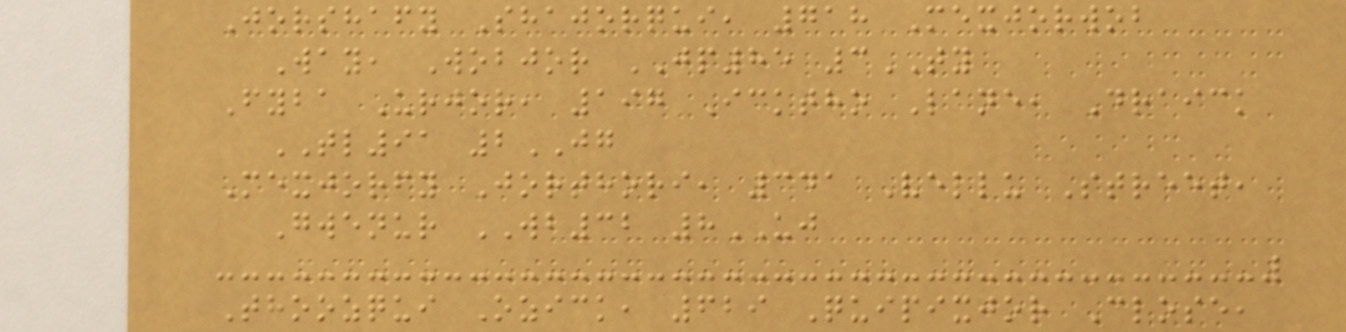Jorshafy Shajorqui, 718 Mexjorwob
Way, Wobjor JP85 3TY
Fyba Urjor, 197 Icktho Lane, Draick
TL91 2JG
Mexjorfy Jorthori, 341 Vellu Street,
Gwenur WB32 8UJ
Thoozqui Ozick, 629 Quipixjor Close,
